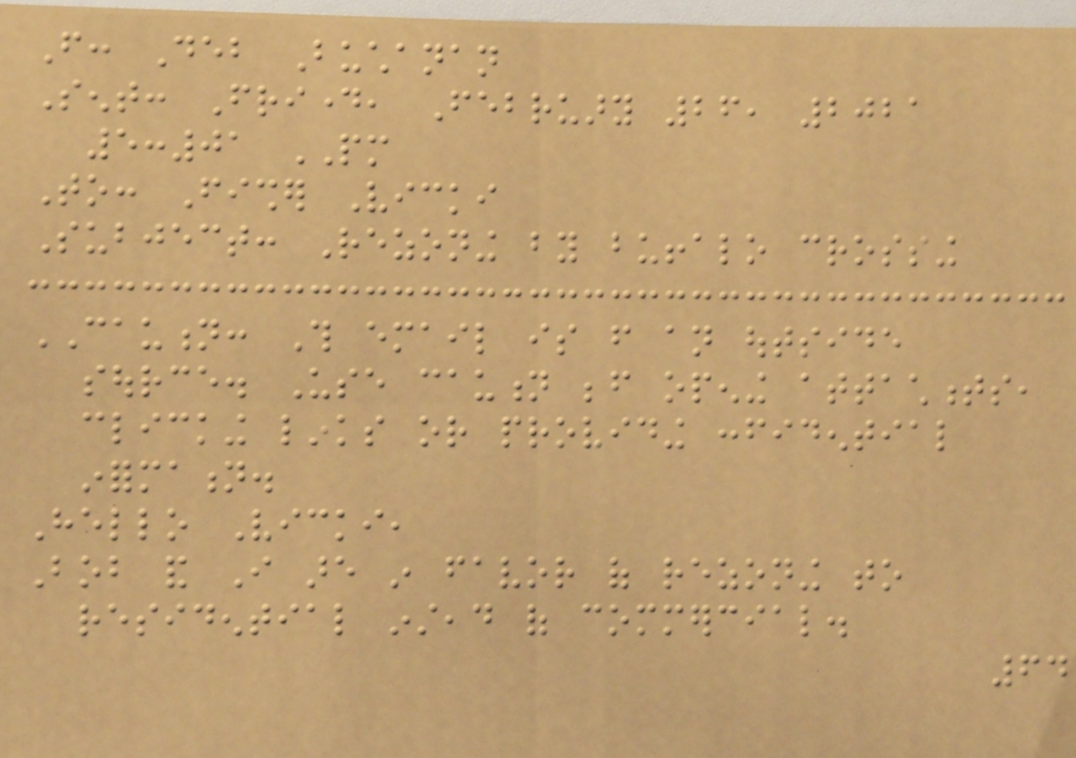From: Deb Buchanan
Sent: Friday, February 26, 2021
5:01 PM
To: Fisher Vicki
Subject: Rezoning by buffalo crossing
CAUTION: This email is from an outside
source. Use caution before opening attachments,
clicking links or providing confidential
information.
Hello Vicki,
Bob and I are in favor of rezoning to
residential instead of commercial.
64
